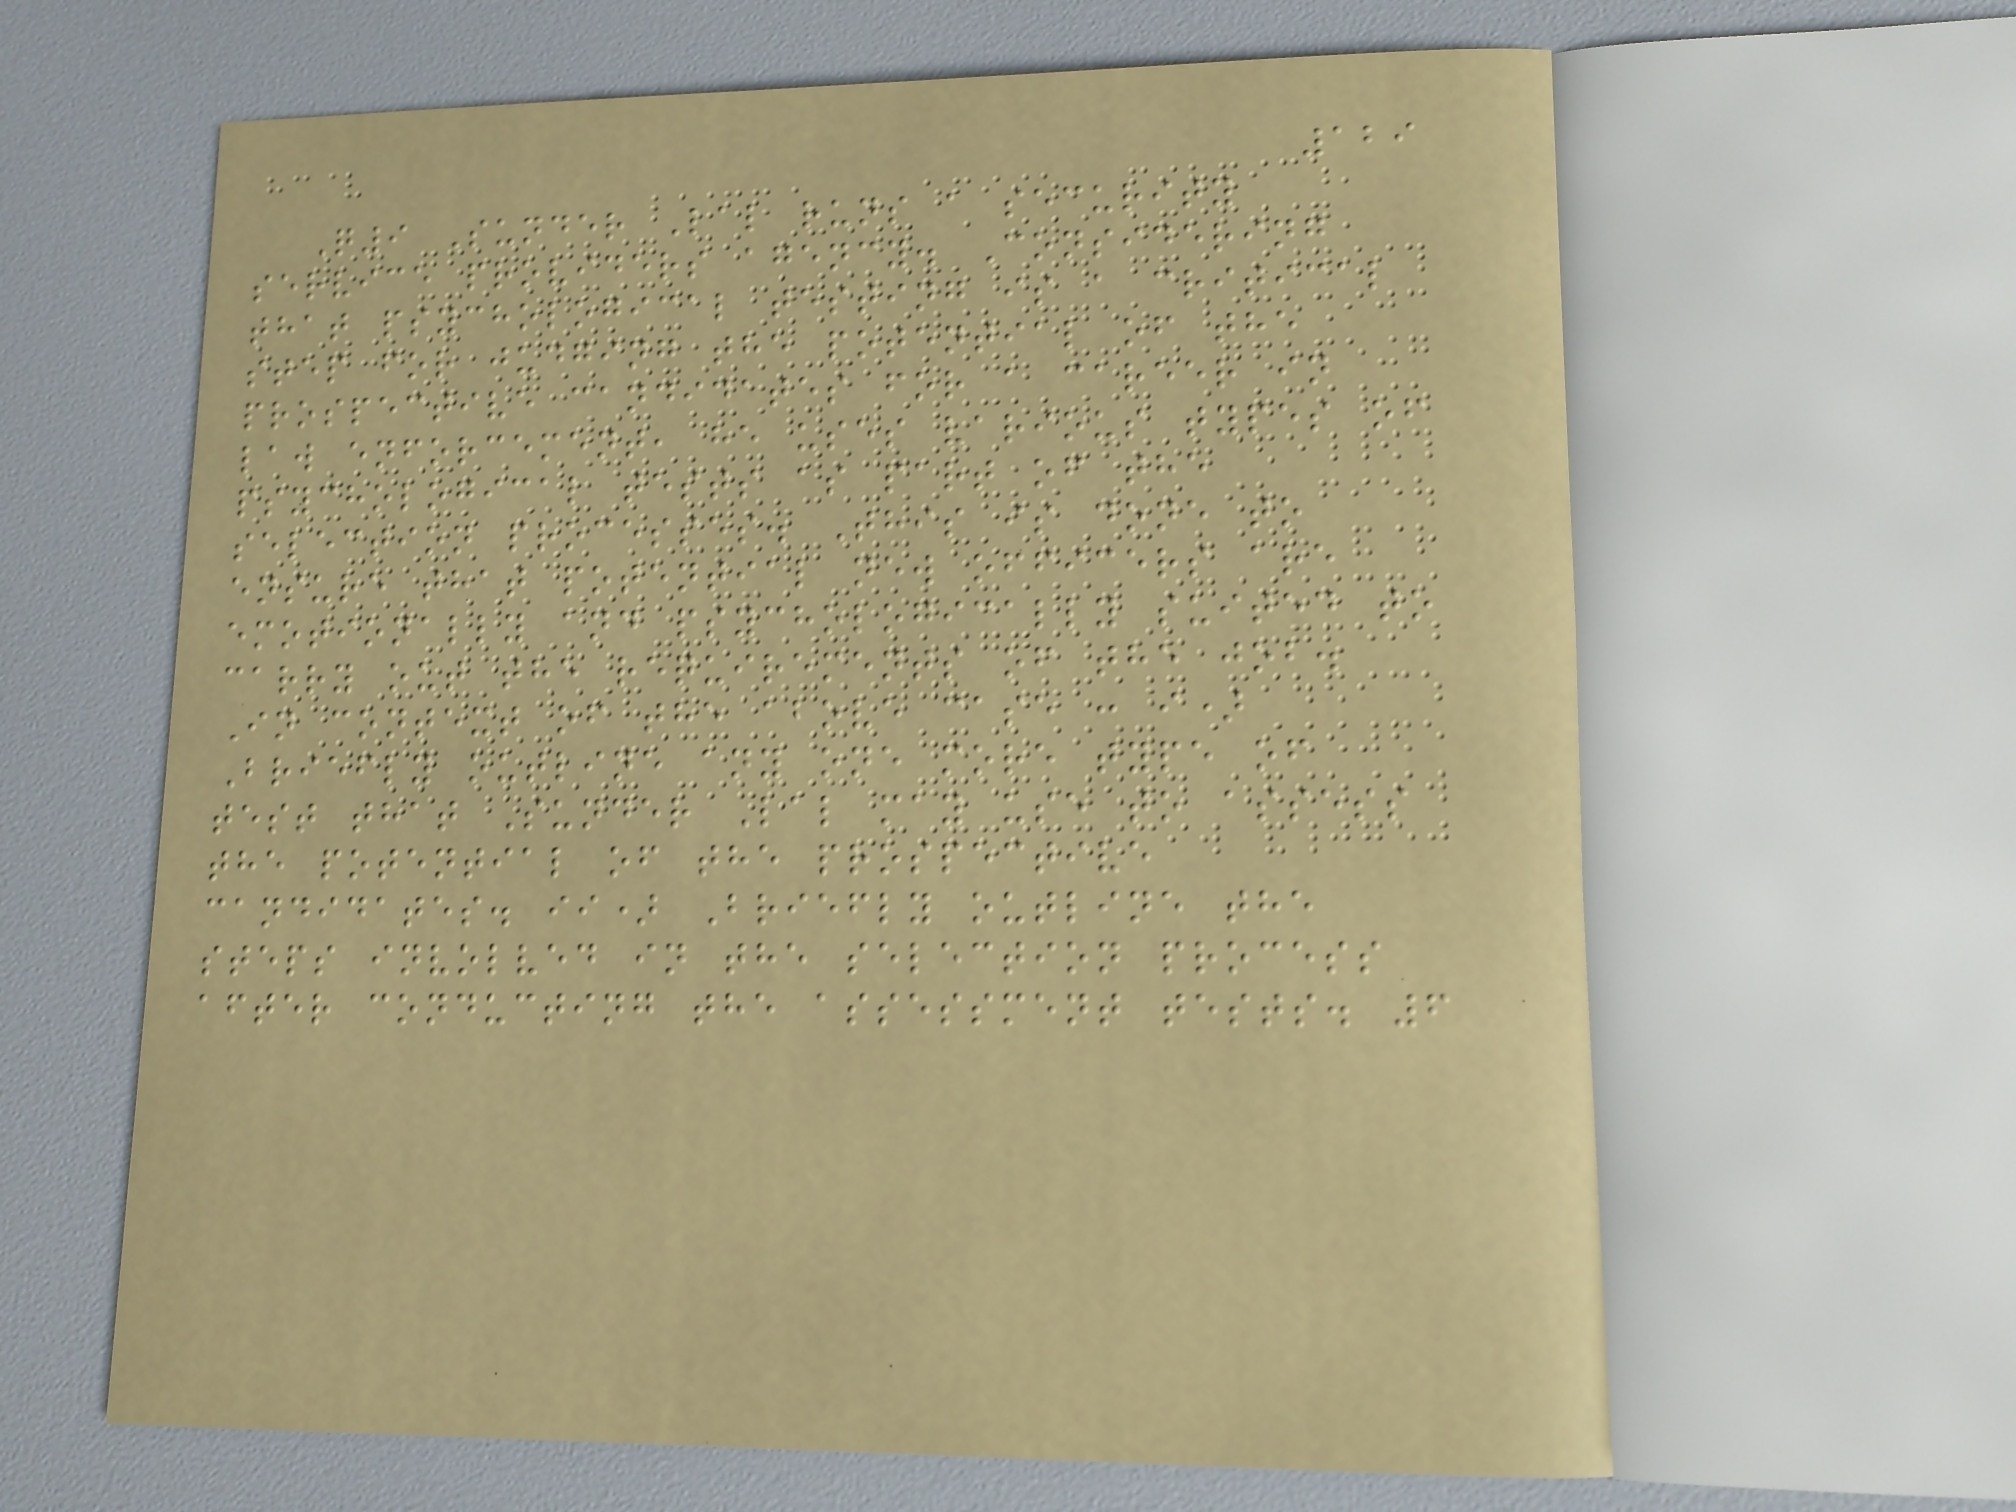129
Q9 Sunder Lal runs a security
service providers agency. Considering
that psychological testing is a critical
step for judging the potential of the
prospective candidates for a career in
law enforcement, he uses various types of
psychological tests as part of the
selection processes. This is done to
ensure that potential new officers are
emotionally and psychologically suited to
carry out the requirements of the job.
In context of the above case : i)
Briefly outline any one more type of
test that Sunder Lal may use to assess
the potential of the prospective
candidates. ii) Briefly outline the
steps involved in the selection process
after conducting the assessment tests. 6
